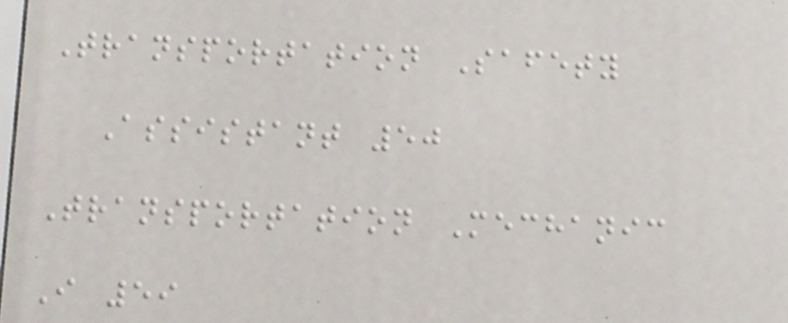Transportation Safety
Assistant 50
Transportation Mechanic
I 59
